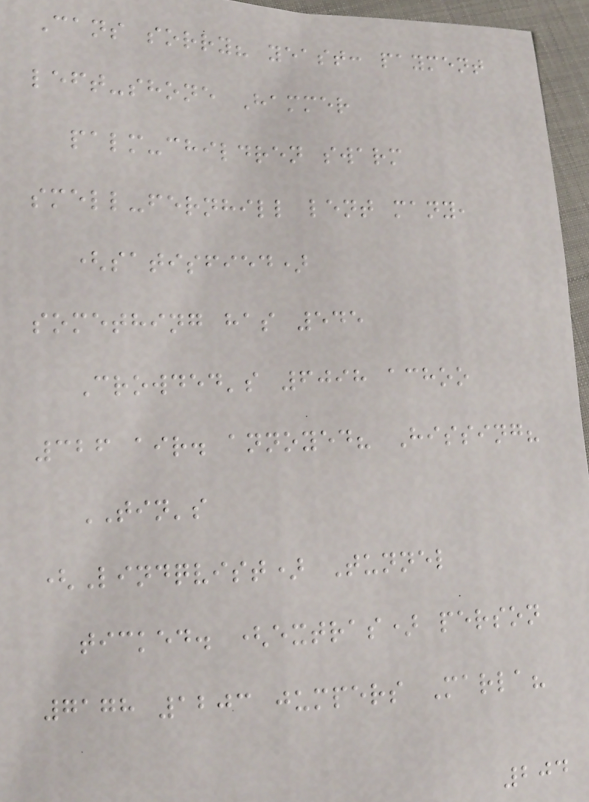Cans sorry? yeast: payment
left-shone Hammer
palm-children swarm
smell-fernhill lent many,
(satisfied)
something has 545
Crowded's 6098 achoo
326 air. annoyed? Hissing?
TIN's
(Lindqvist) Tunnel
ticked. (extras) person
7178 1203 jumpers Marla?
204
